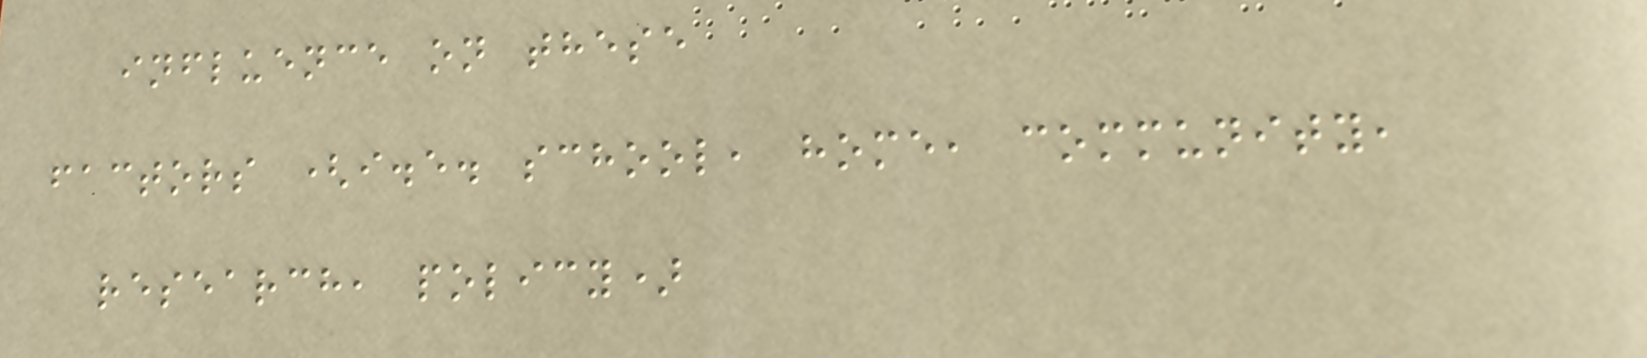influence on these
factors (i.e. school, home, community,
research, policy)
